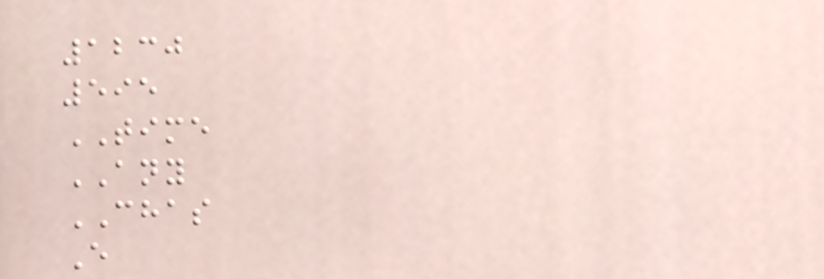1230
595
TIME
ANY
CHAS
E
